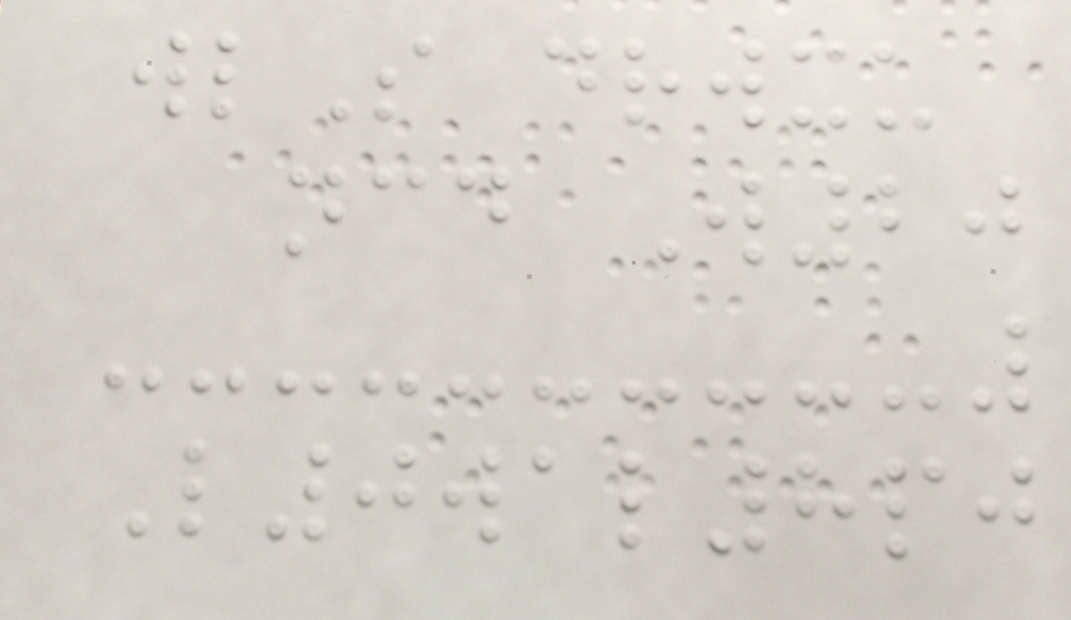wlS drwxu
ncd W20
L0wal8pj
